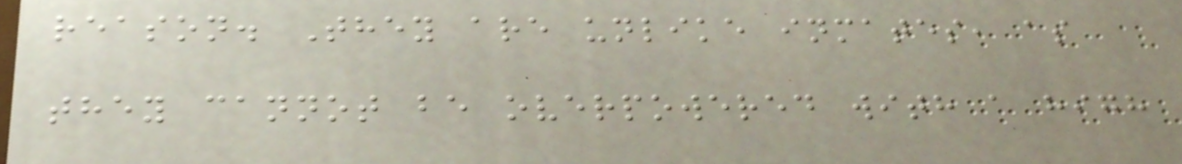reason. They are unlike inmates, as
they cannot be overpowered with a high
